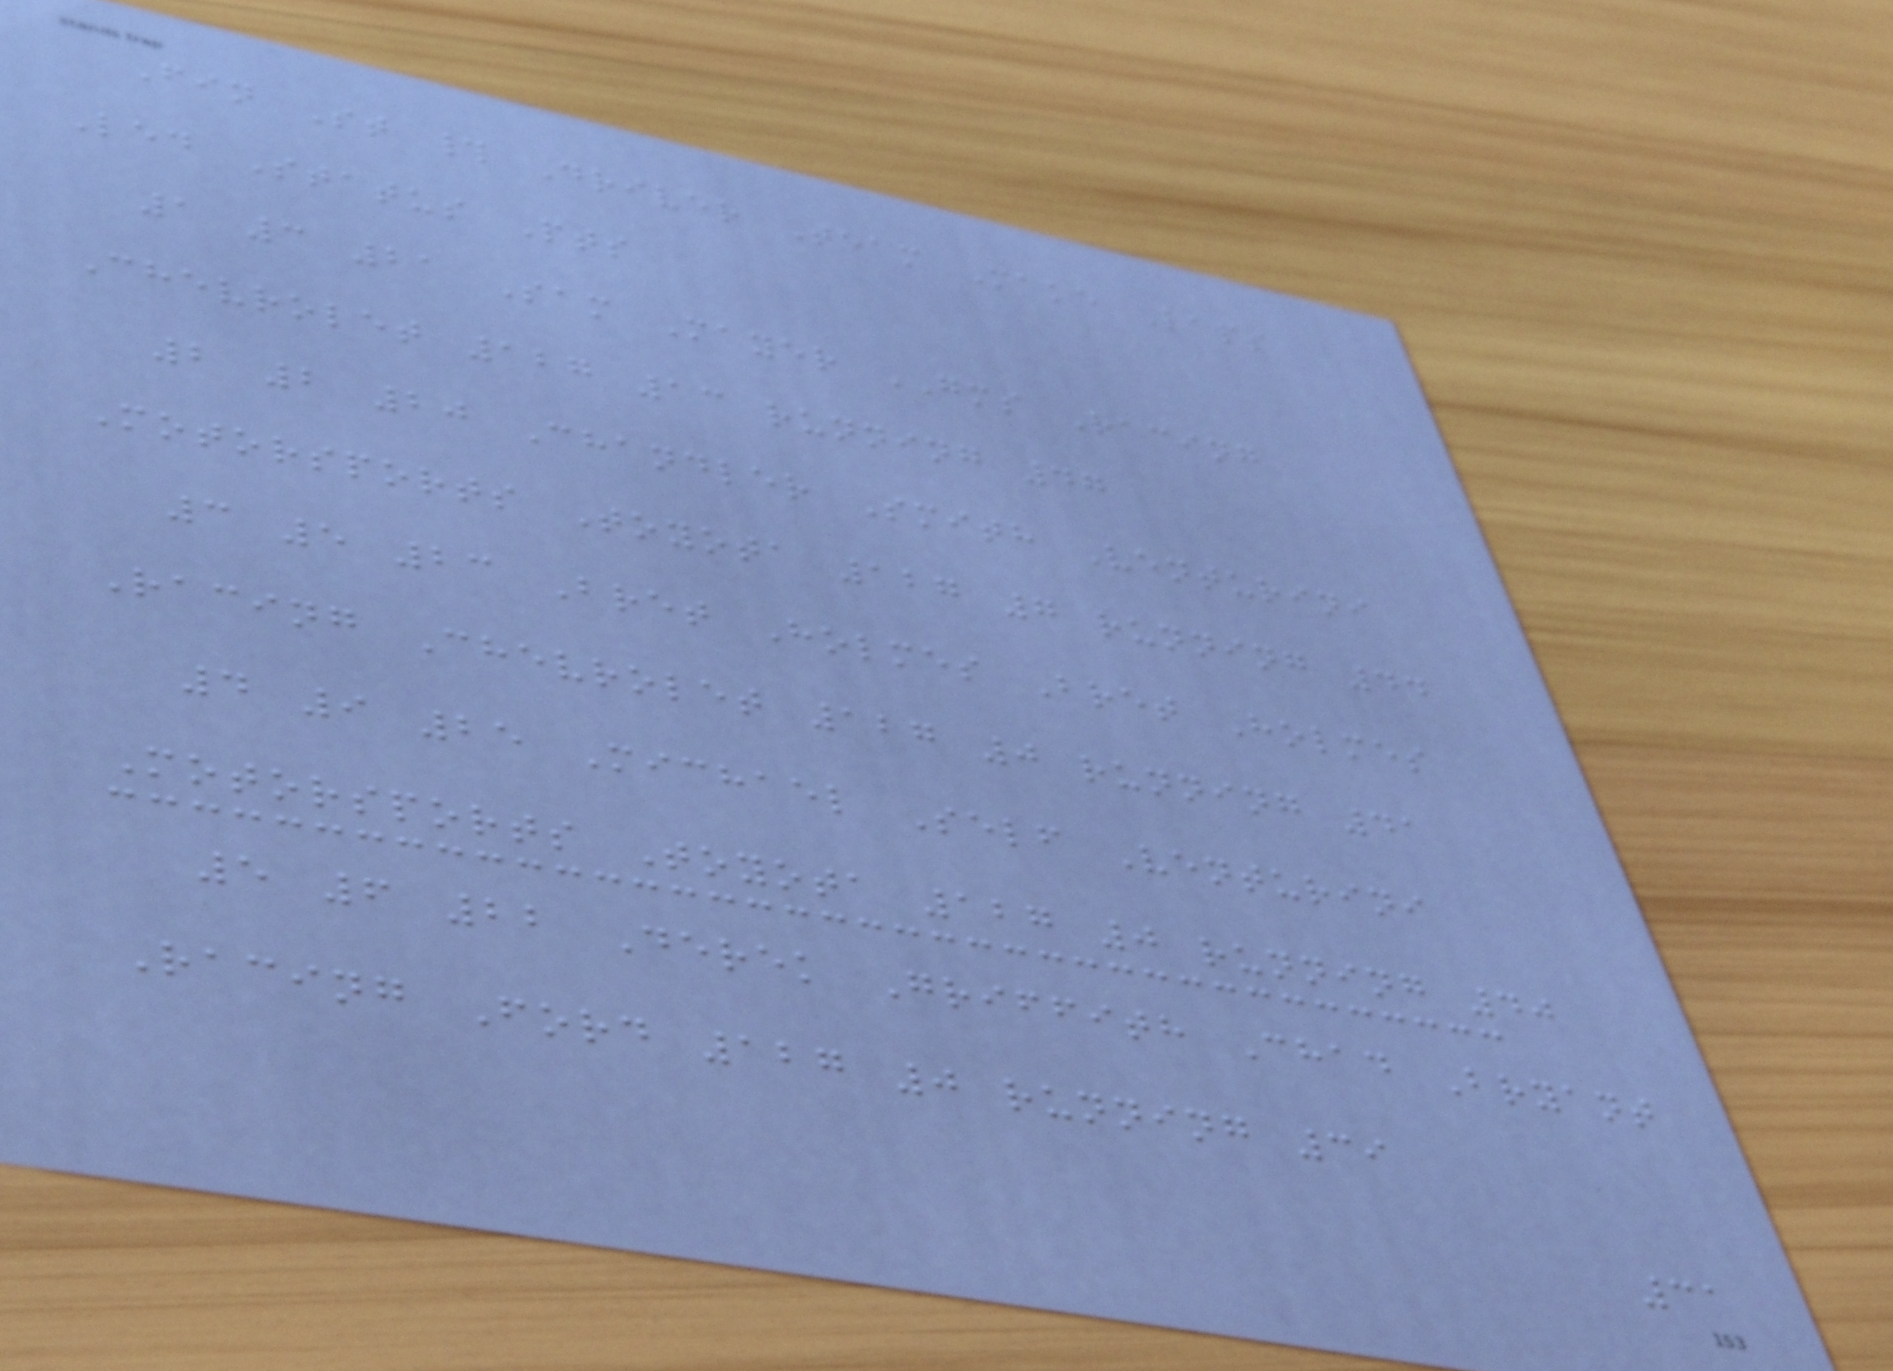Fin St # Driver Team Make Laps
Led Status Pts
1 3 21 Sam Mayer GMS Racing
Chevrolet 127 13 running 47
2 2 20 Chandler Smith Venturini
Motorsports Toyota 127 7 running 44
3 5 23 Bret Holmes Bret Holmes
Racing Chevrolet 127 0 running 41
4 9 25 Michael Self Venturini
Motorsports Toyota 127 0 running 40
5 6 22 Derek Griffith Chad Bryant
Racing Ford 127 0 running 39
31
